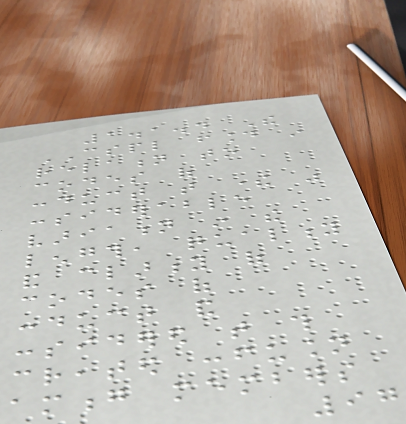1.1.4 The
CSPL found in
relation to
codes of
conduct that there was
considerable
variation in the
length, quality
and clarity of
codes of
conduct and
considered that this
created confusion
among members
97
